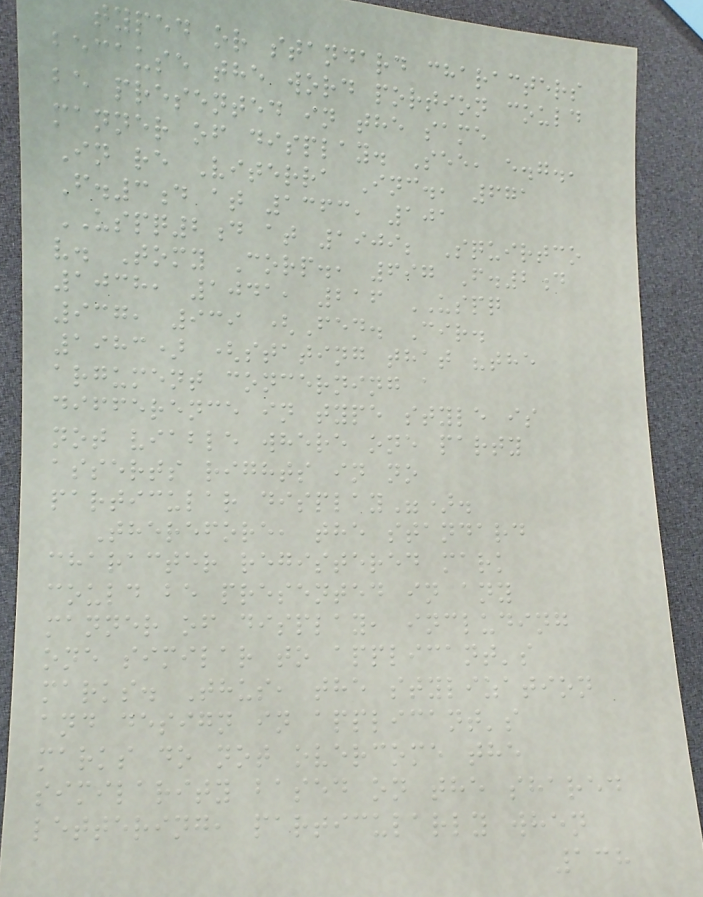typed or standard characters
because the word portion could
be presented in the same
manner of display. See, e.g.,
In re Viterra Inc., 671
F.3d at 1363, 101
USPQ2d at 1909; Squirtco
v. Tomy Corp., 697 F.2d
1038, 1041, 216 USPQ
937, 939 (Fed. Cir.
1983) (stating that "the
argument concerning a
difference in type style is
not viable where one party
asserts rights in no
particular display").
Therefore, the standard
character registered mark
could be presented in any
manner of display, including
one similar to applicant's
marks. Thus, the stylization
and design in applicant's
marks do not overcome the
similarity based on the shared
lettering, particularly when
138
